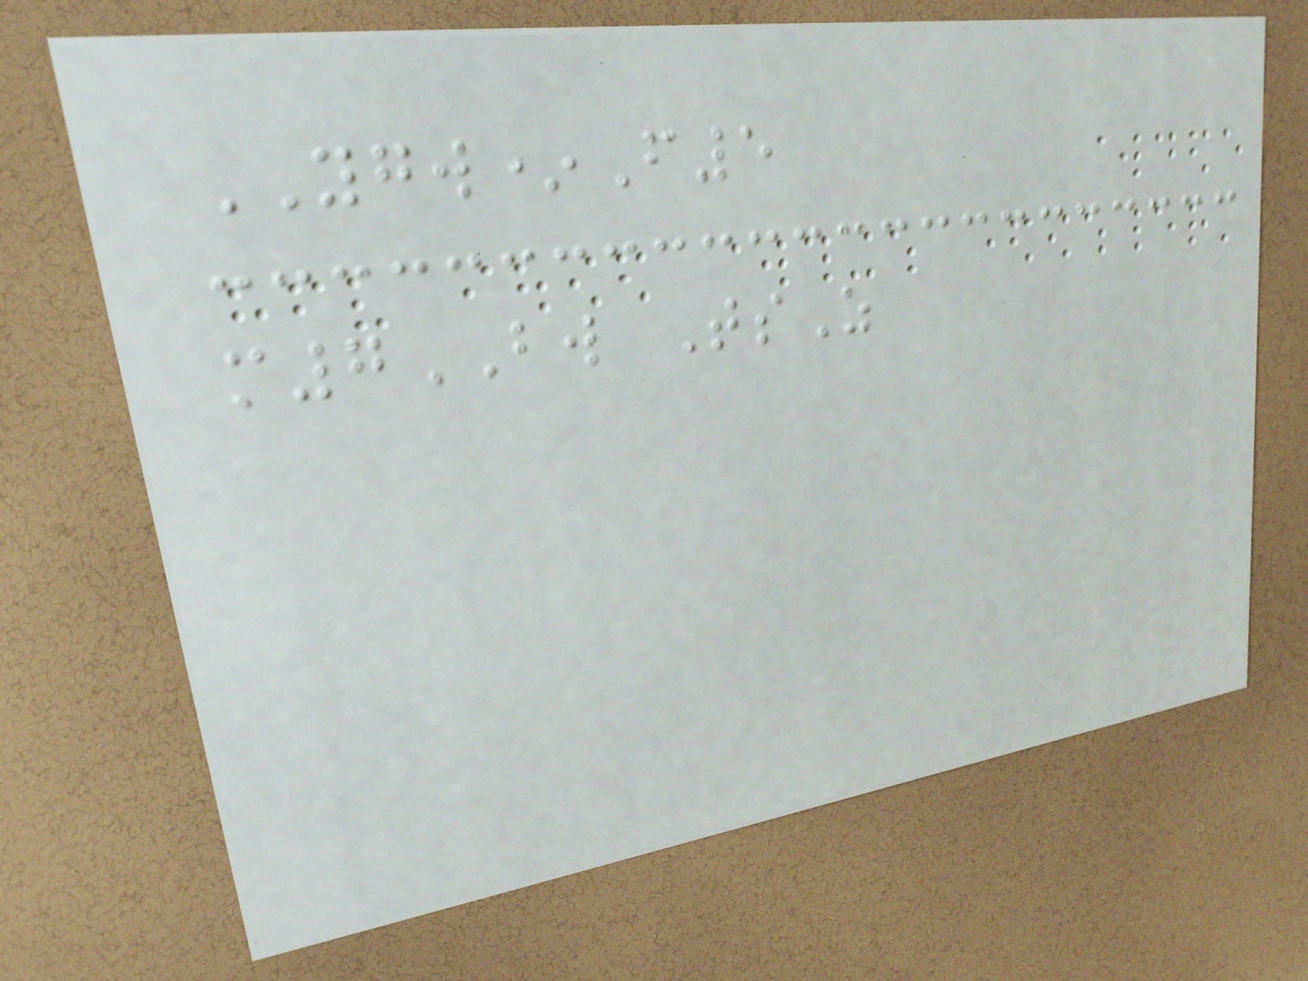YGW*F5
m7BW TsZ
